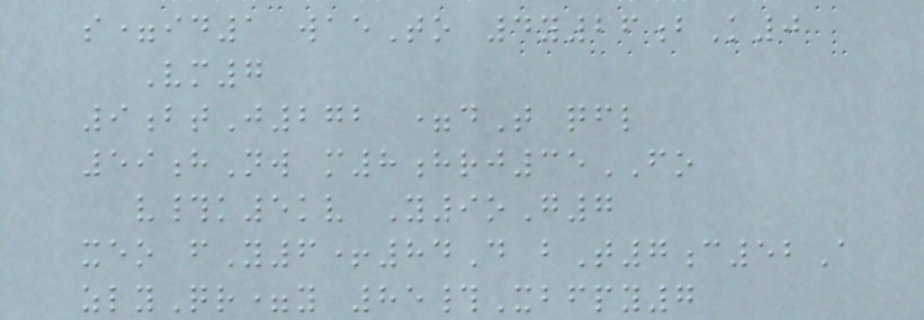s=id1 waeTo 4y26bK0
Vm7
9btJ272 =dT qfl
59hNw m8hrj35FO
v#k5kv Y9oG7
xeo fY6+84D bT7c52A
zlyQr=y 85#Xbfpy7
